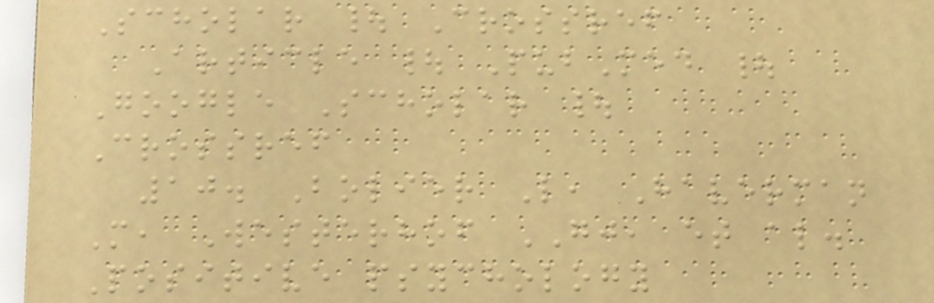Scholar | Crossref
Article | PubMed |
Google Scholar |
Crossref
10. Bolier L, Haverman
M, Westerhof GJ, et al.
Positive psychology
